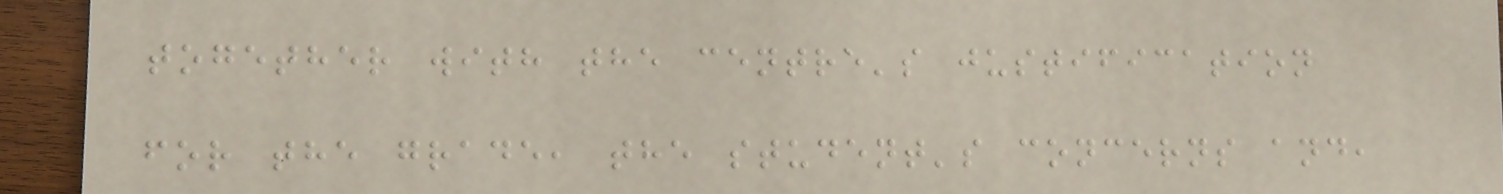together with the centre's justification
for the grade, the student's concerns and,
